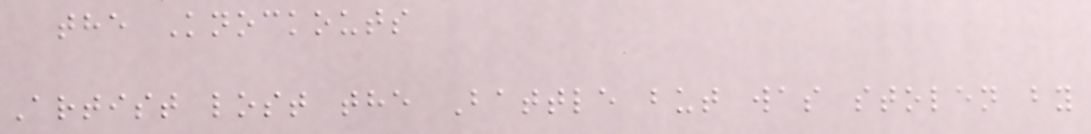the Knockouts
Artist lost the Battle but was stolen by
